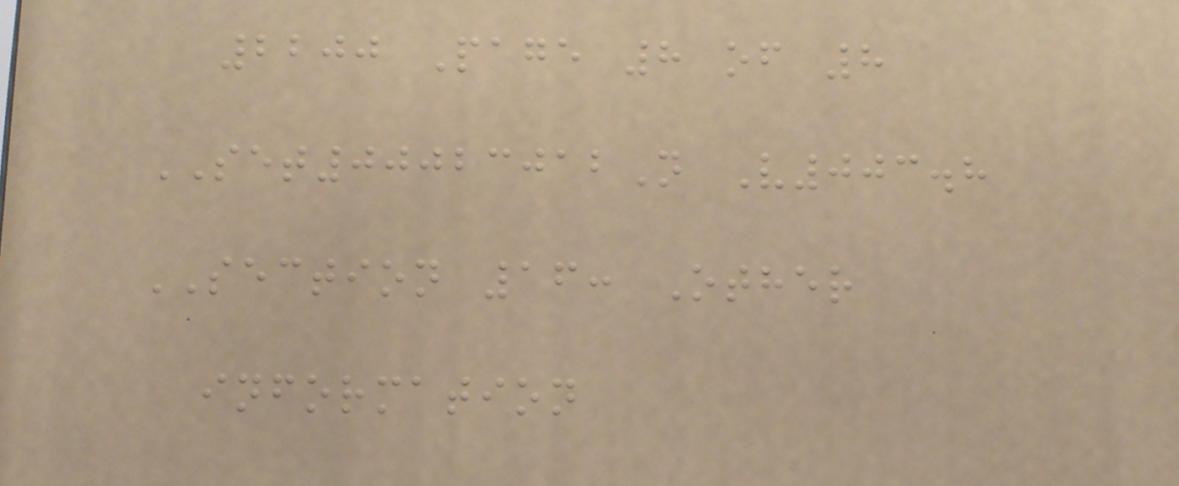2200 Page 8 of 8
SET00023012N V003.8
SECTION 16: Other
information
